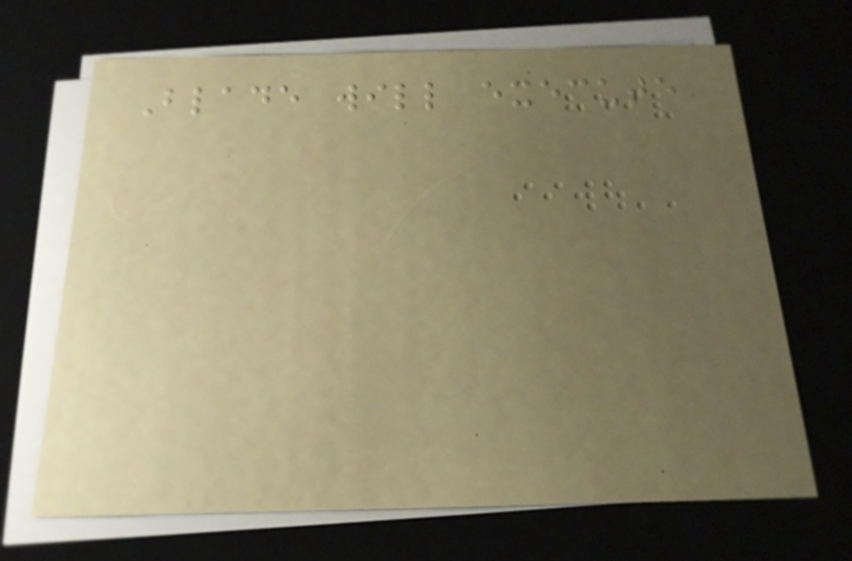Blade will execute
